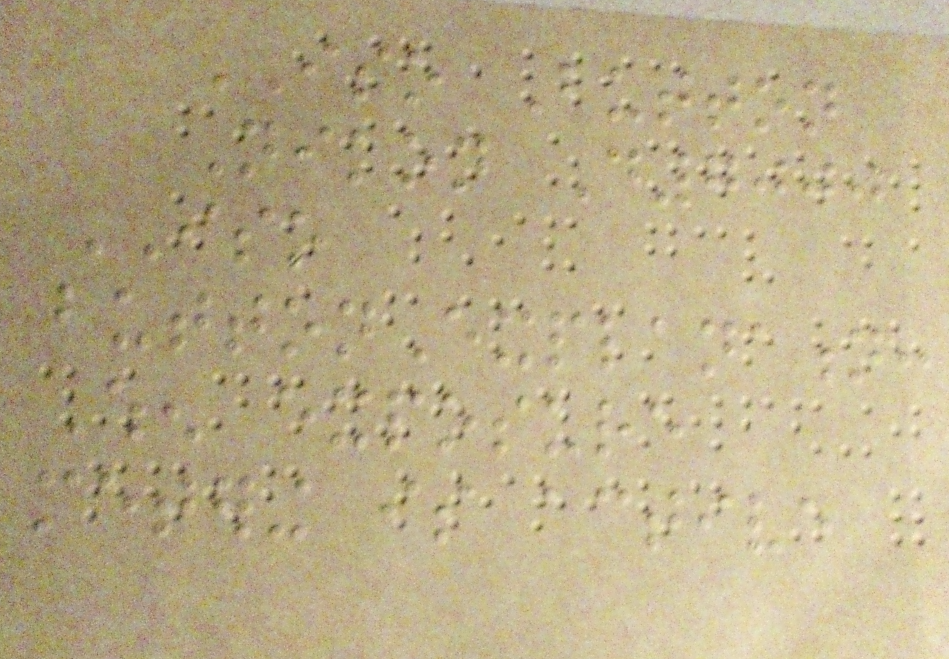ISO Button
Nikon D7000
ISO
buttonExplanation:
When exposure
metering is active
